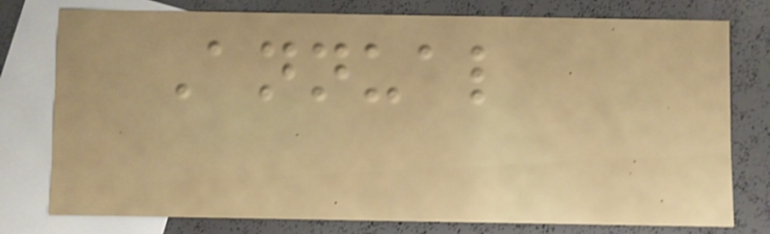Annual
